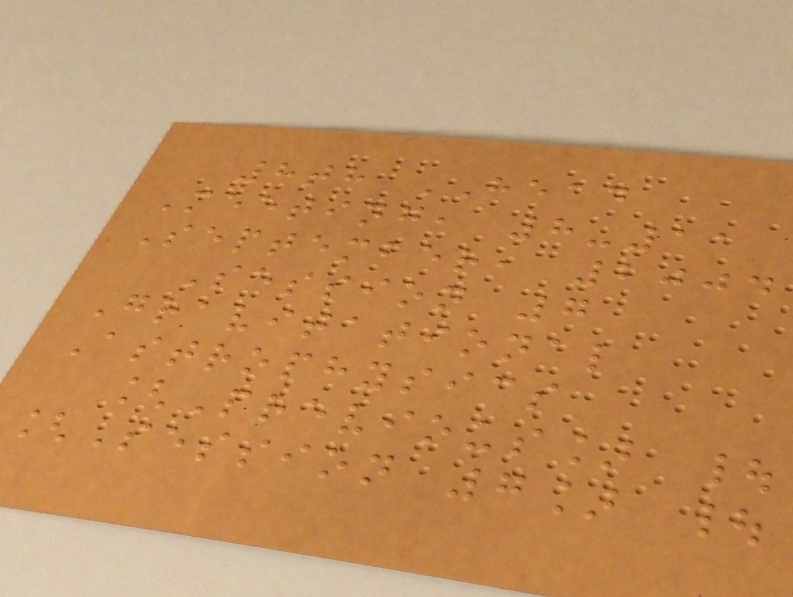8th HEAD
Meeting, 8-11
September, 2004
Session 7
Gravitational
Astrophysics
[Previous] |
[Session 7] |
